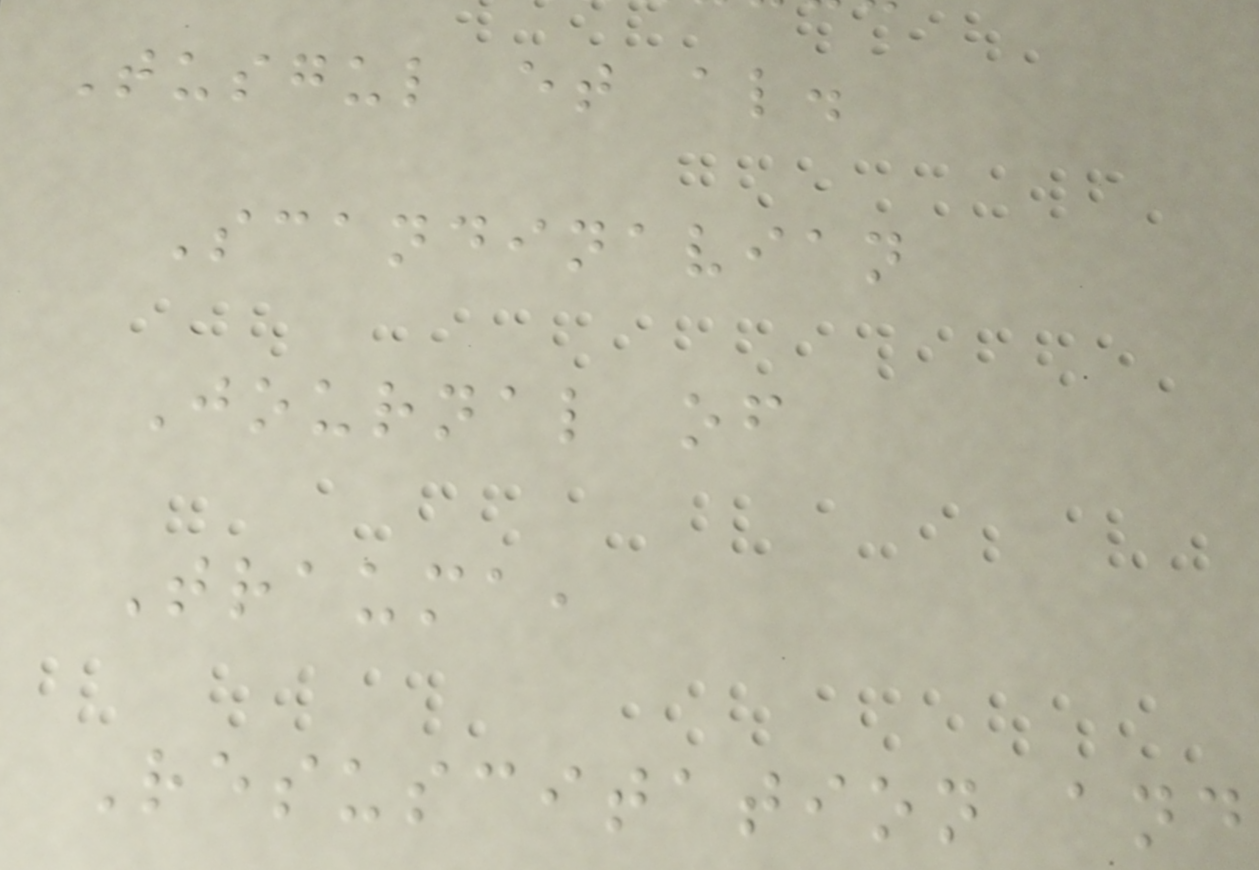Tusgul et al.
Scandinavian
Journal of
Trauma,
Resuscitation and
